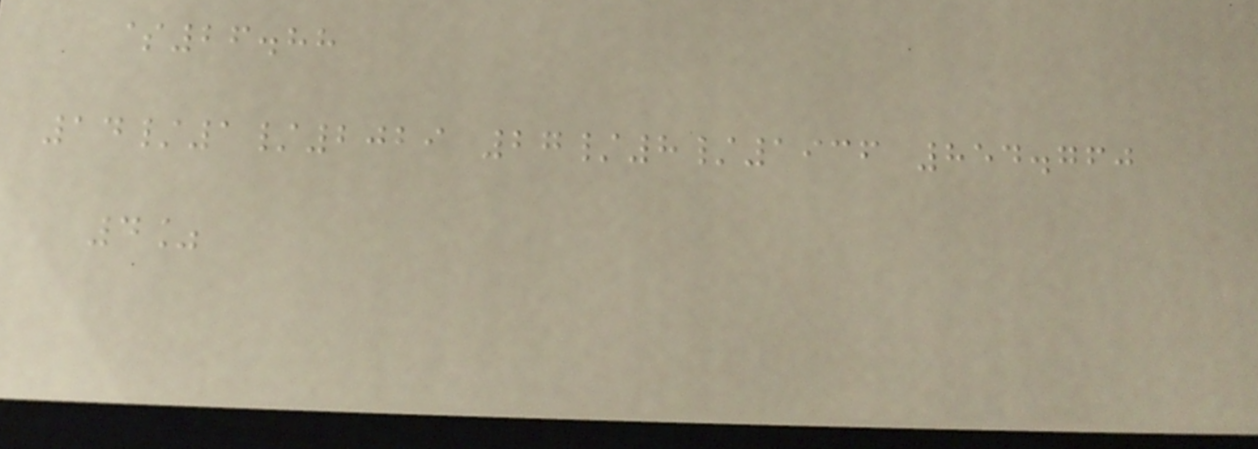$26.88
14/1/2029 27/8/1936 854.760
4%
